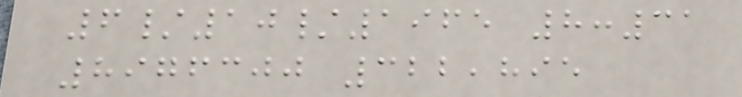6/10/1965 8:31
8976300 322,895
